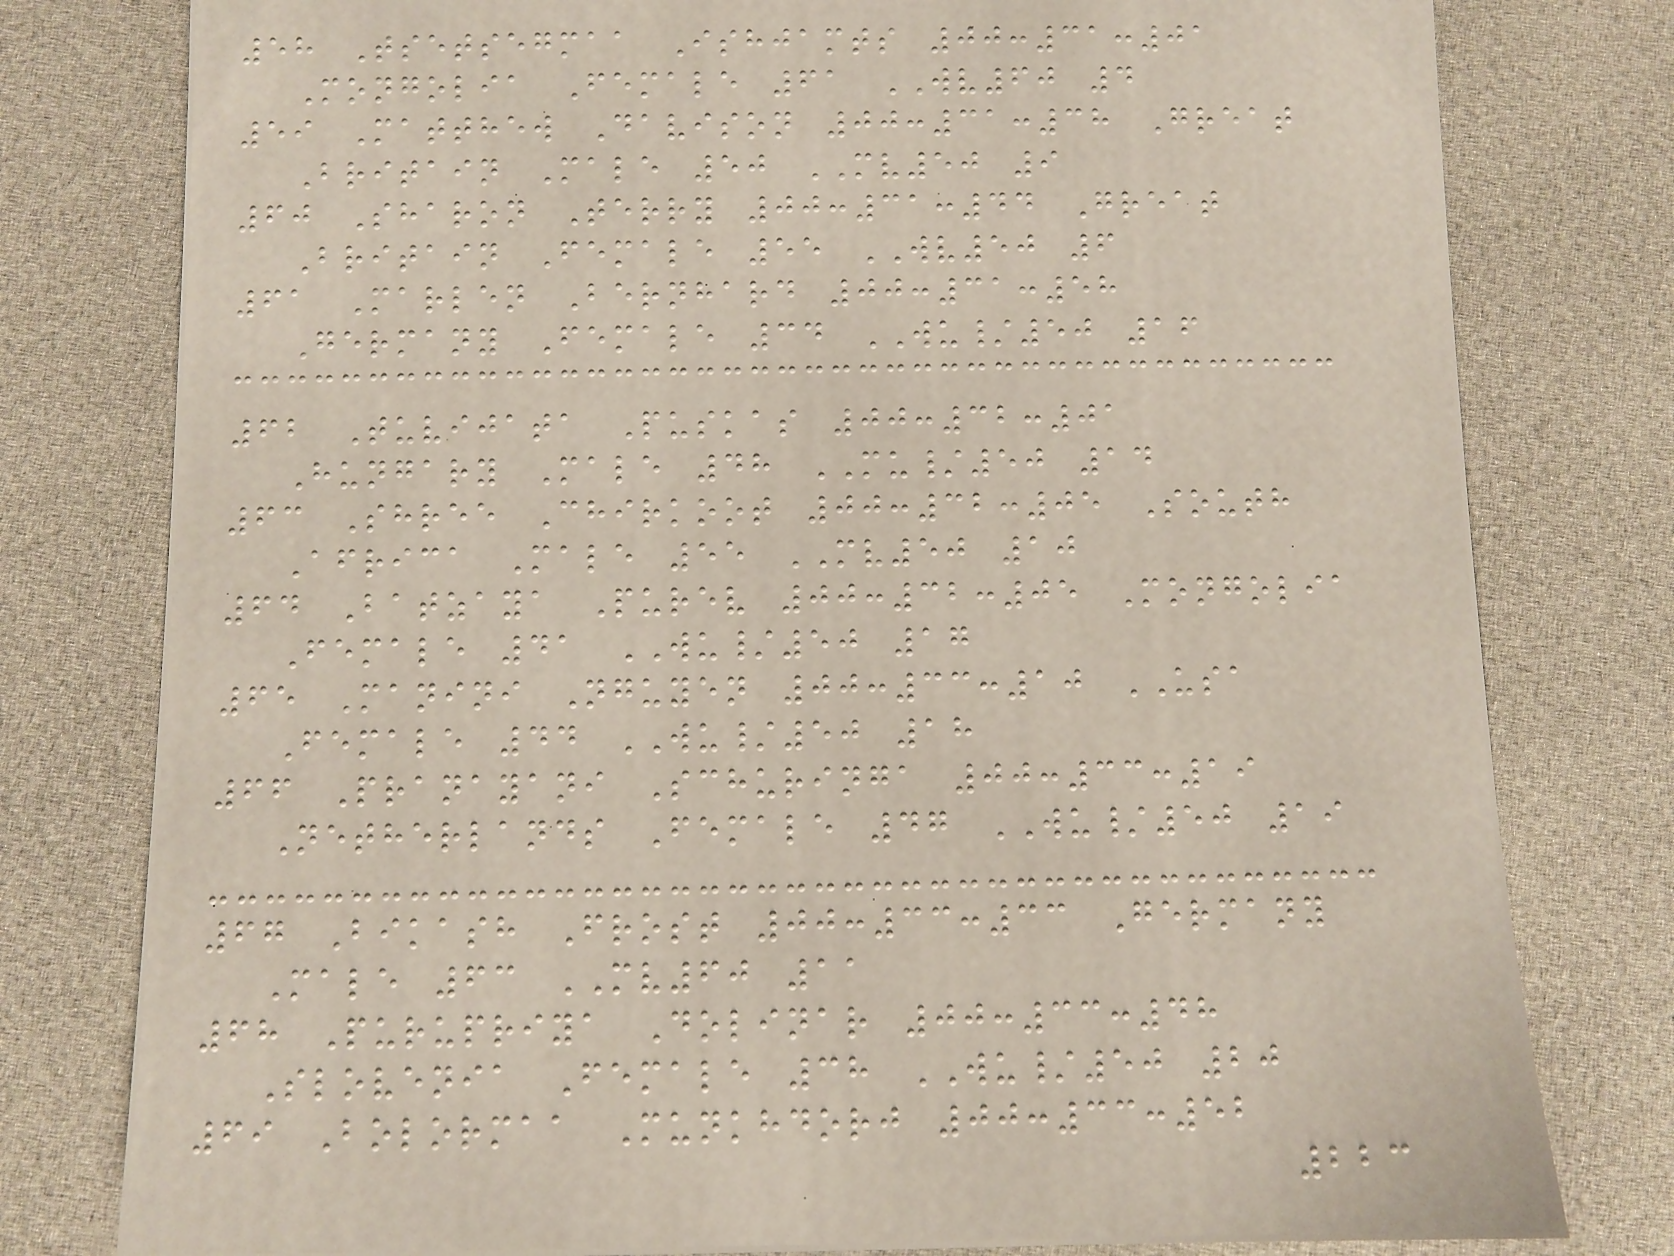58 Tsetsegmaa Ishjamts 00:31:01
Mongolia Female 61 WV60 4
59 Matthew Davison 00:31:38 Great
Britain Male 50 MV50 9
60 Sharon Terry 00:31:44 Great
Britain Female 55 WV50 6
61 Marlen Bernhard 00:31:58
Germany Female 34 WU/50 16
62 Tuvijata Puskas 00:32:01
Hungary Male 48 MU/50 14
63 Shree Chirkoot 00:32:05 South
Africa Male 55 MV50 10
64 Batzaya Purev 00:32:05 Mongolia
Female 41 WU/50 17
65 Manini Nguyen 00:33:10 USA
Female 44 WU/50 18
66 Pranayani Schuringa 00:33:19
Netherlands Female 47 WU/50 19
67 Bikash Frost 00:33:33 Germany
Male 63 MV60 11
68 Purupriya Dolinar 00:33:48
Slovenia Female 38 WU/50 20
69 Bolormaa Munkhdorj 00:33:52
223
